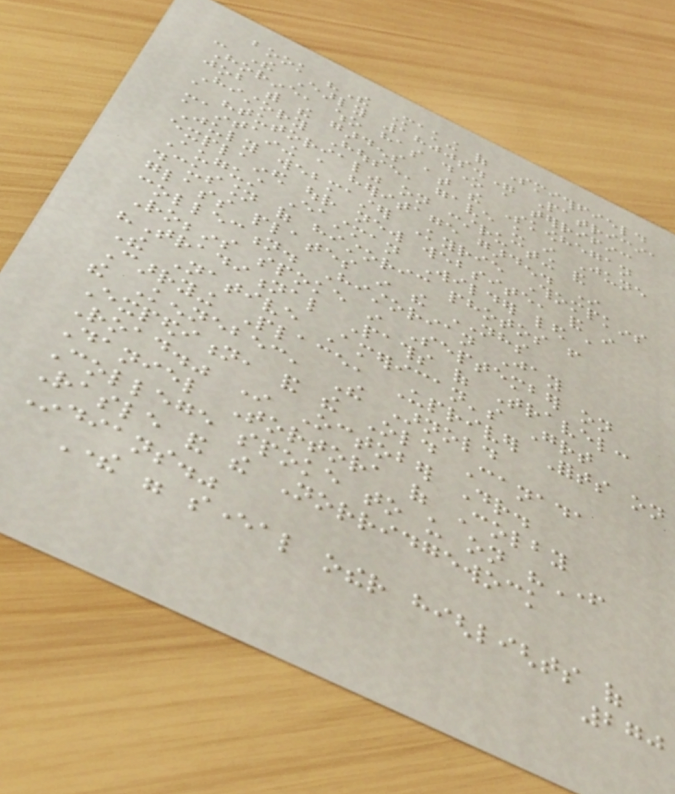book "The Making of Smithfield
- The Early 1800s." Patricia
Horine, who has done a terrific
job with the gardens at the Skowhegan
History House, gave us in June
a "tutorial" on constructing and
maintaining a heritage garden. In
July webmaster Kyrie Thompkins
explained our new website, and in
August Eastman Wilder led a
discussion of historic photos from
glass plates in the NHS
collection. Historian Jay
Robbins spoke in September on
"Traditional Paths of Travel:
The Native American's Great
Carrying Place, Upriver Forts on
the Kennebec, The Arnold
Expedition, and the Old Canada
Road." In October Dr.
Daniel Tortora of Colby
College spoke to us on "Father
Rasle and the Norridgewock
Indians."
There were several other highlights of
270
